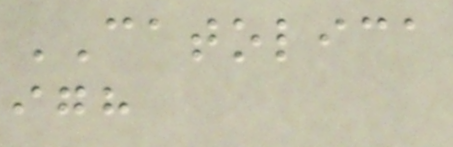CATOLICA
igh
